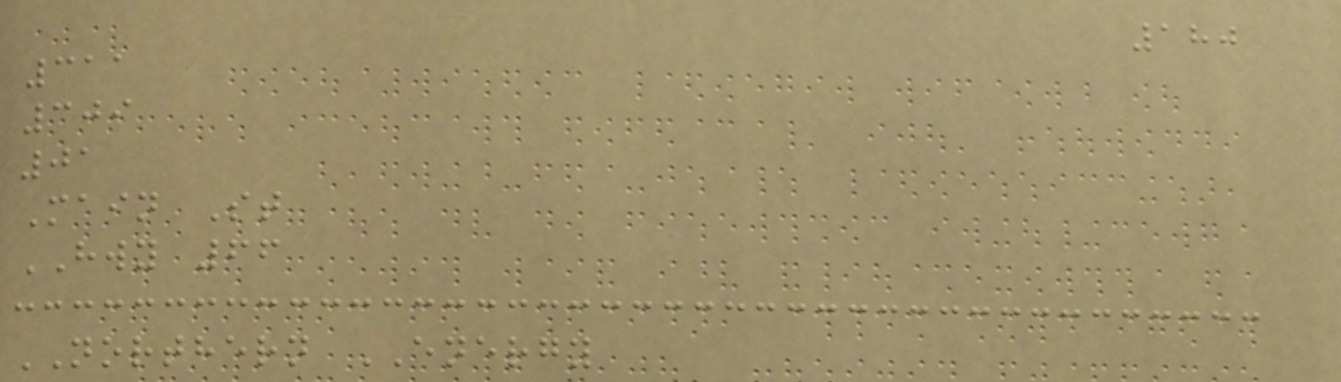180
311
309
01
Main St
HWY 66
NORTHERN ENERGY
